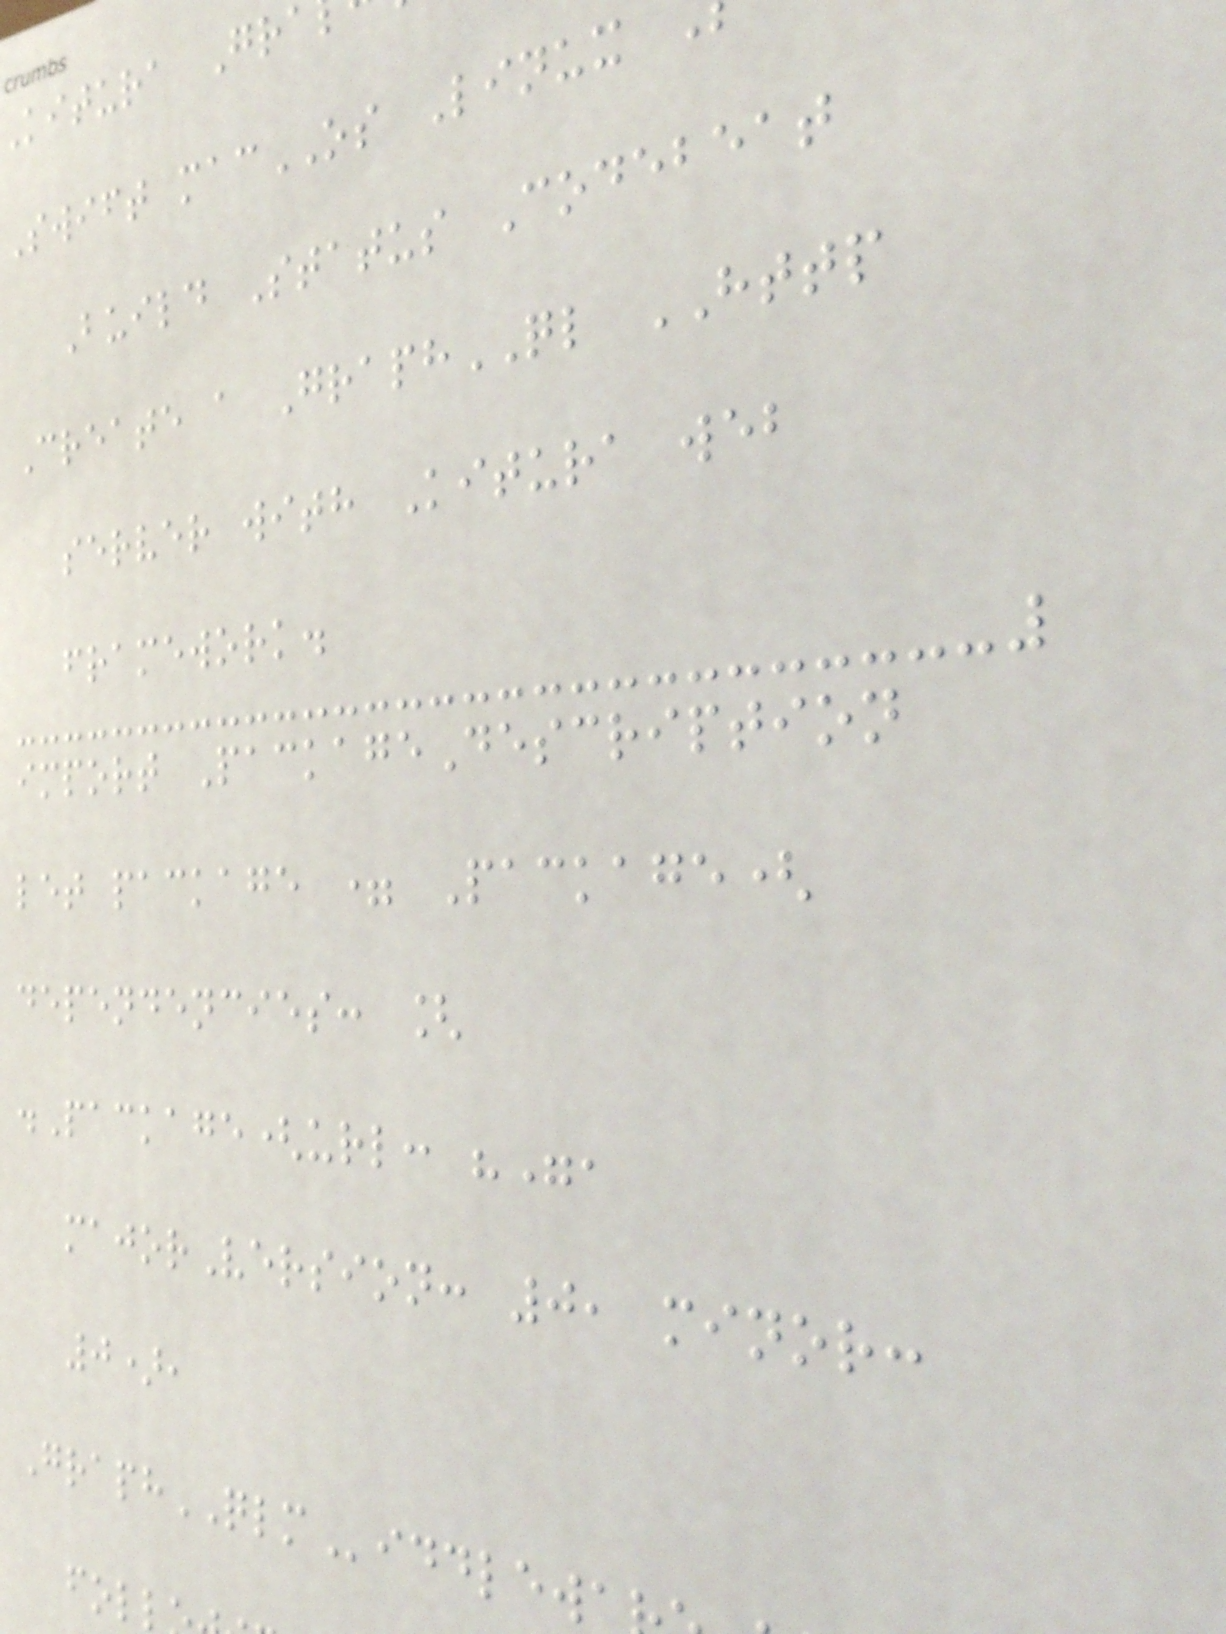kitura Gra
Swift macOS Linux
Build Status Codebeat
Create a GraphQL HTTP
server with Kitura web
framework.
import PackageDescription
let package = Package(
dependencies: [
.Package(url: "",
majorVersion: 0, minor:
0),
GraphQLMiddlew
